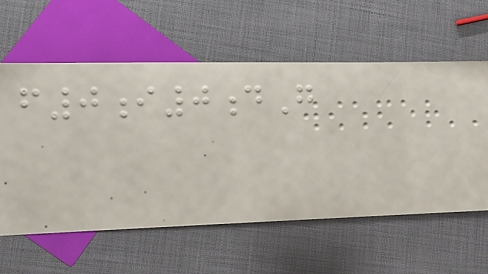f0i0dG
